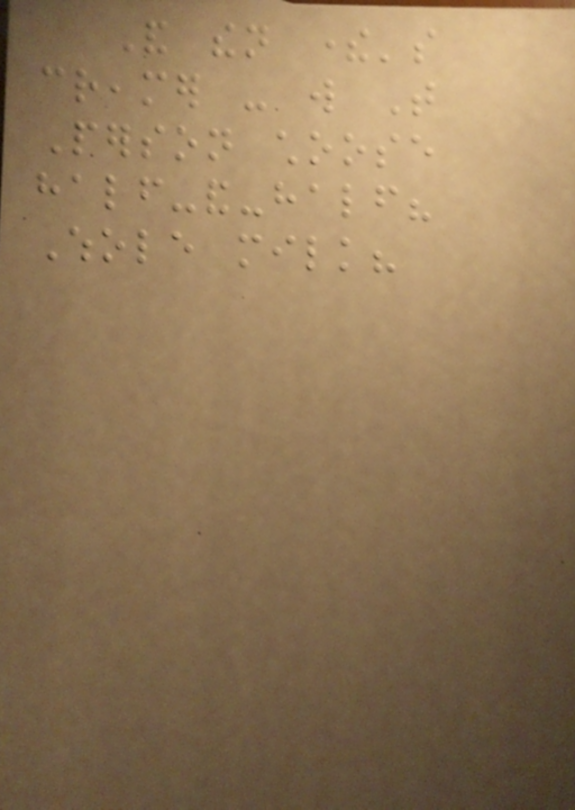And then there's
creamer - will That
Person choose
half-and-half?
Whole milk?
